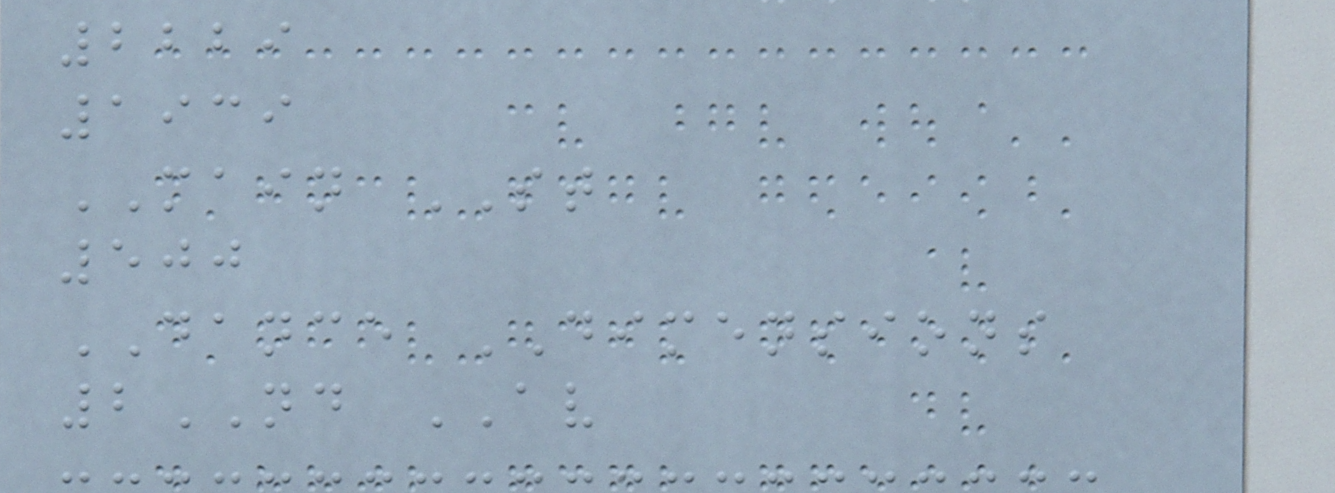2229
1939
MAIN ST
500
DANCE DIMENSIONS
2ND AV
